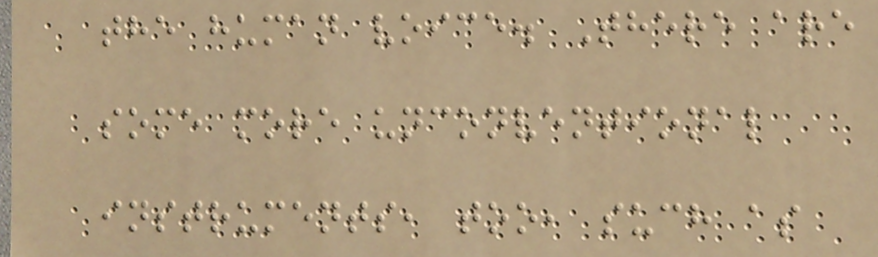the human voice. There are
some more unconventional
instruments, too, such as
